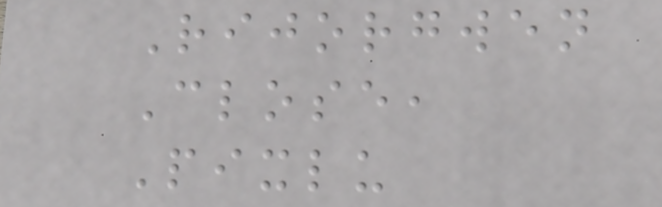Rijorgwen
Close,
Pixlu
